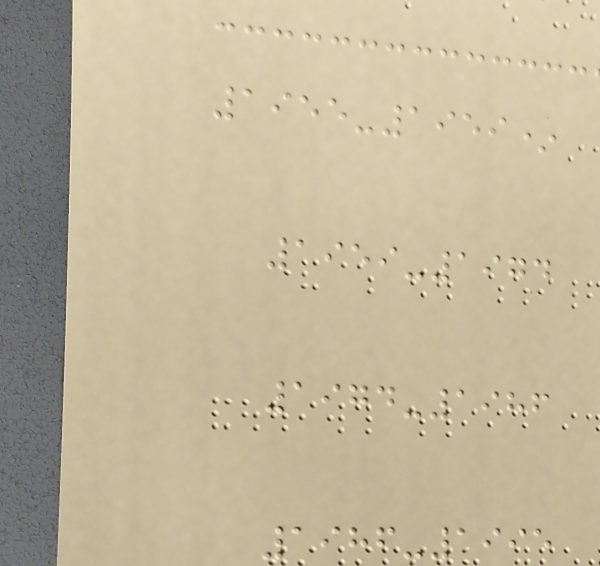1955-1959*
1959-1974
1974-1986
1986-1995
